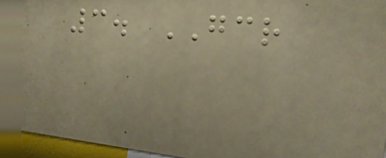3. GCR
